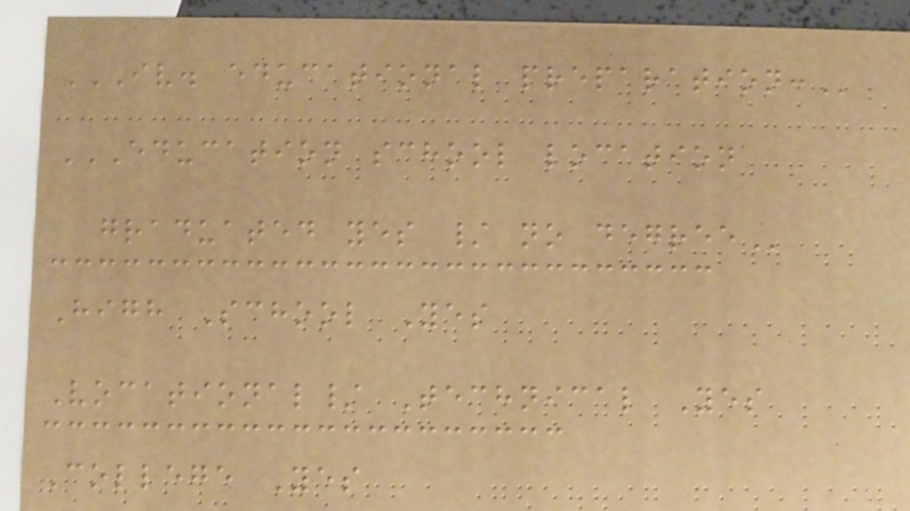IV. EDUCATIONAL PREPARATION:
EDUCATION SCHOOL LOCATION
GRADUATED YES / NO DEGREE
High School Yes
Vocational/ Technical Yes
College Yes
